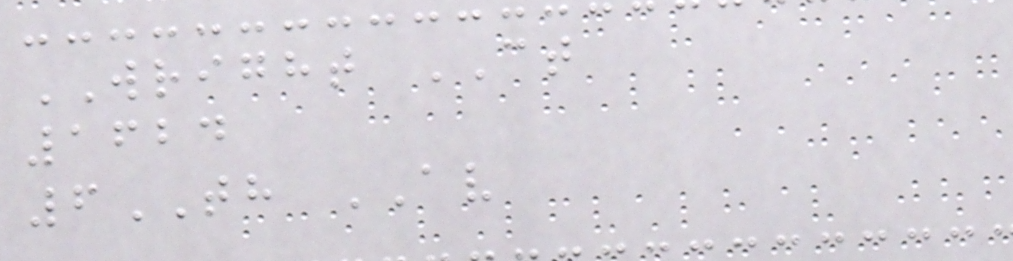WRIGHT CT
1624
6TH AV
